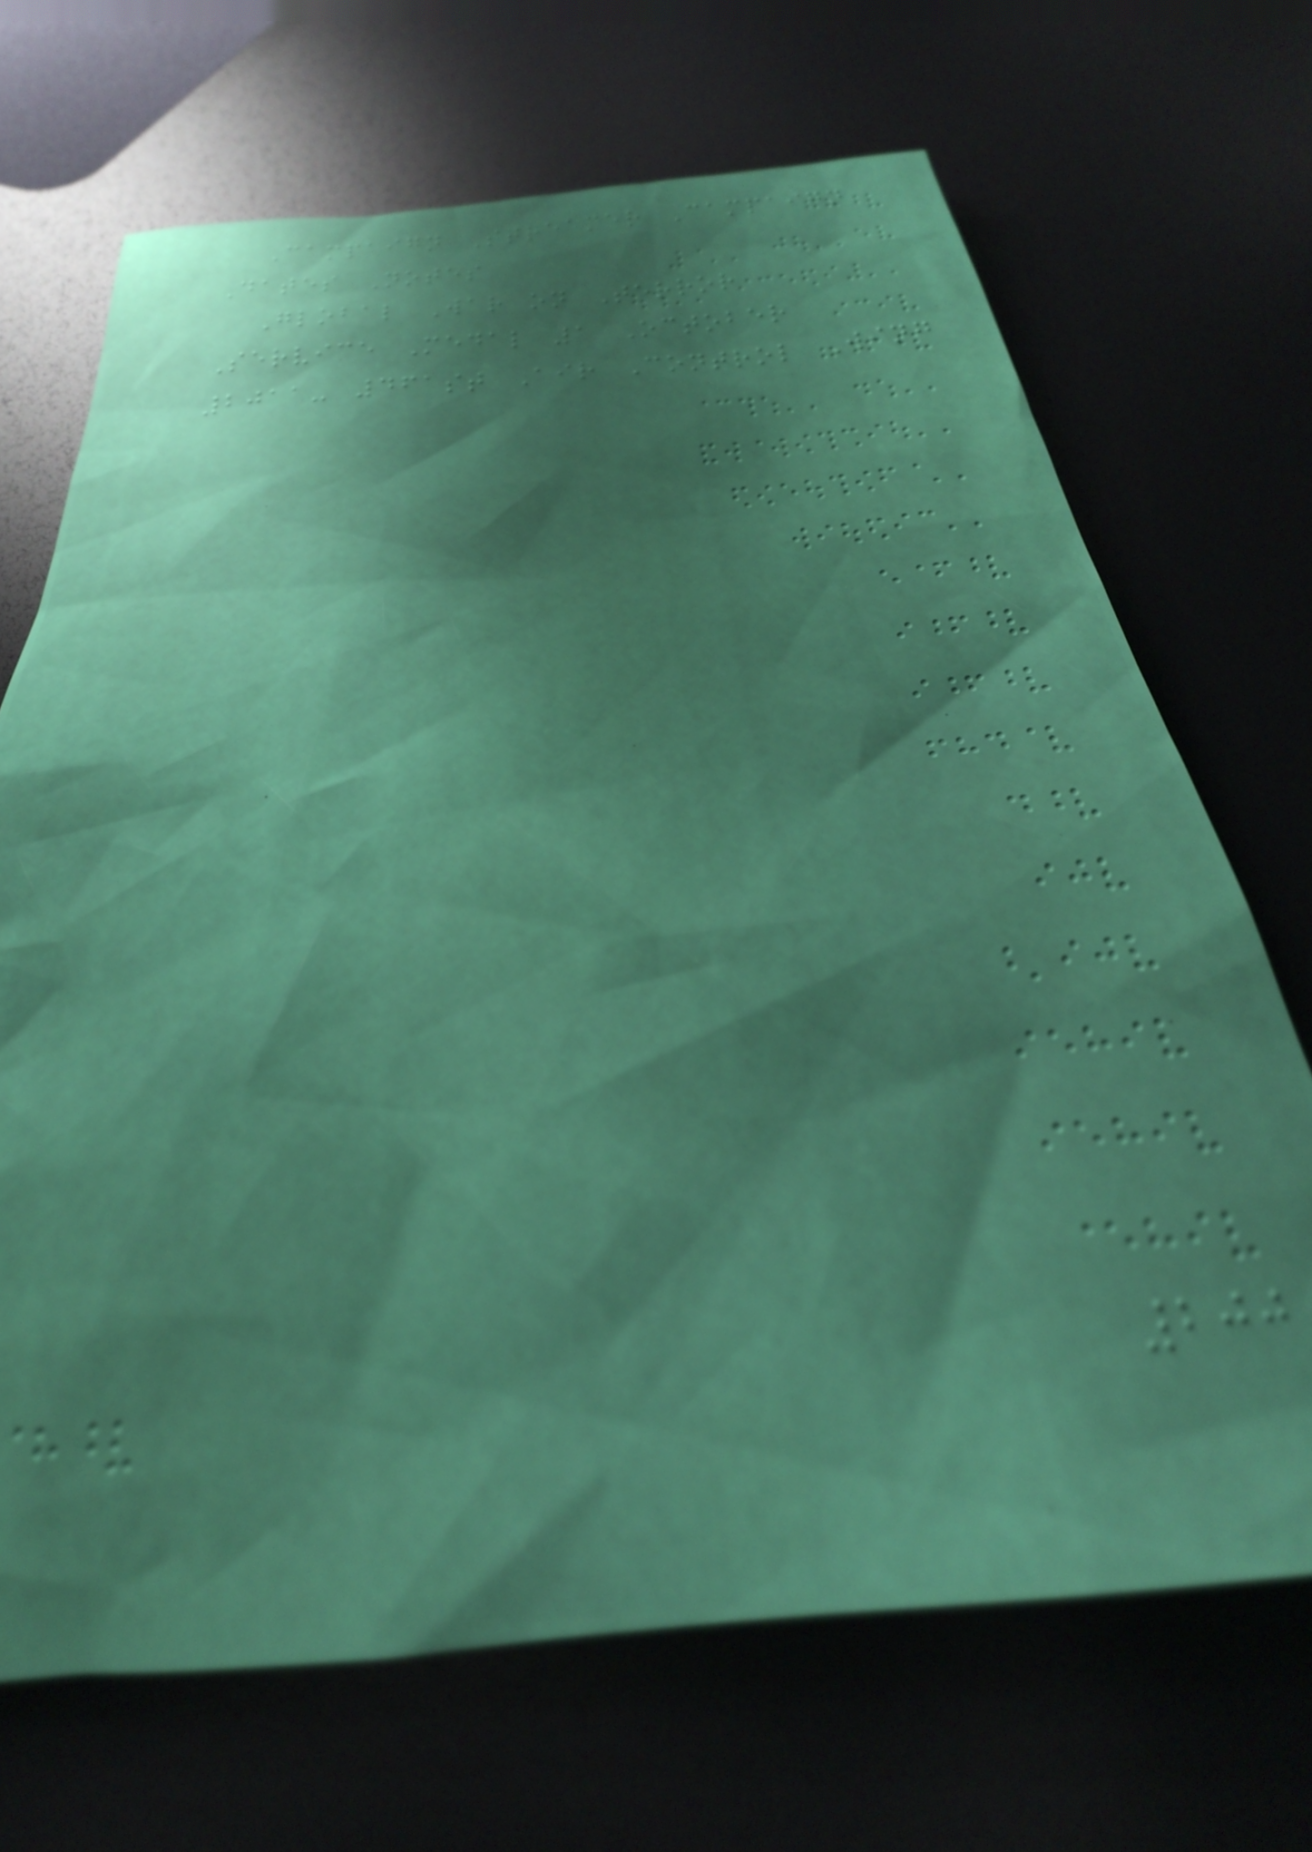Campaign Streamer Campaign
Dates Notes
Global War on Terror
Service Medal 1 October
2011- 461st Air Control Wing
200
